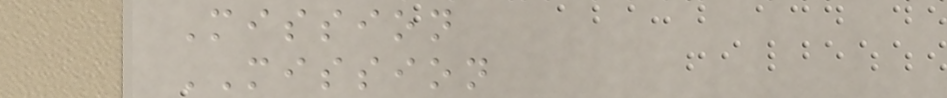Mission
MISSION
